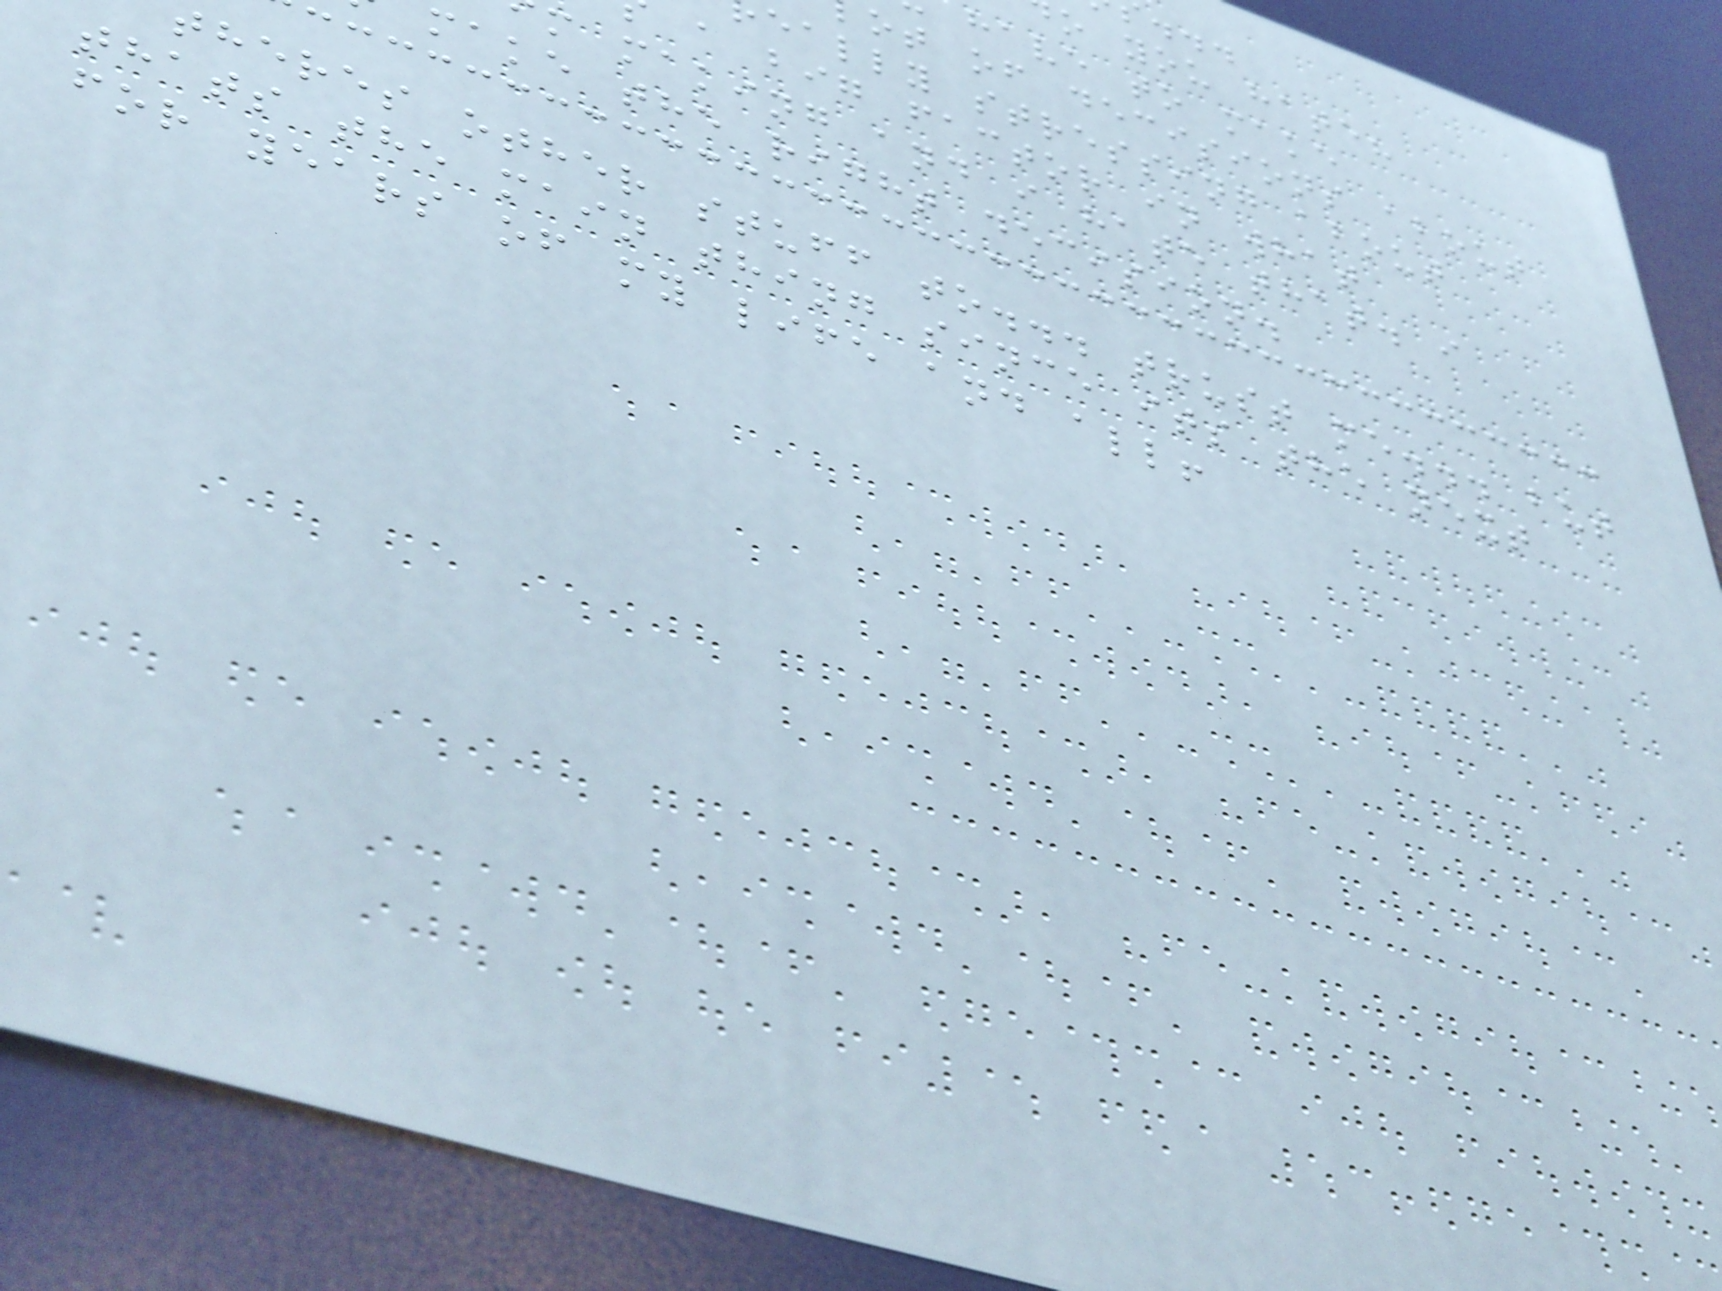o you hate?
have to make
ot of decisions about
eally stressing about
a big factor in what
m making and i hate that. i
make the right decision.
theres other stuff to... trust me... but
thats the main thing since its the next
for years of my life and all!
